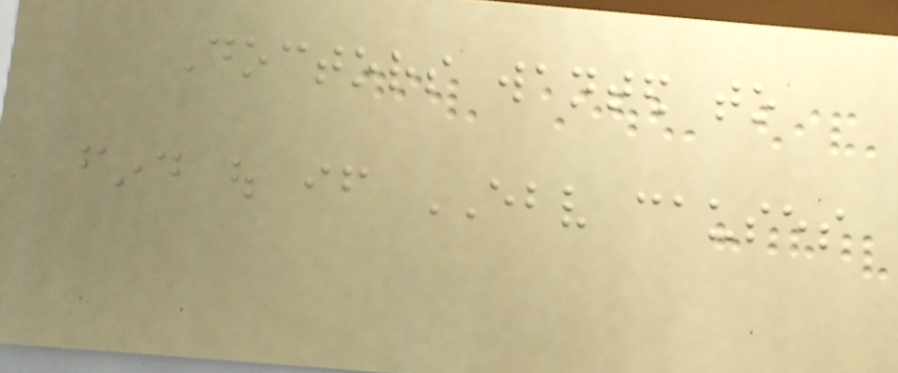Doctors wanted to
find out if EBV causes
